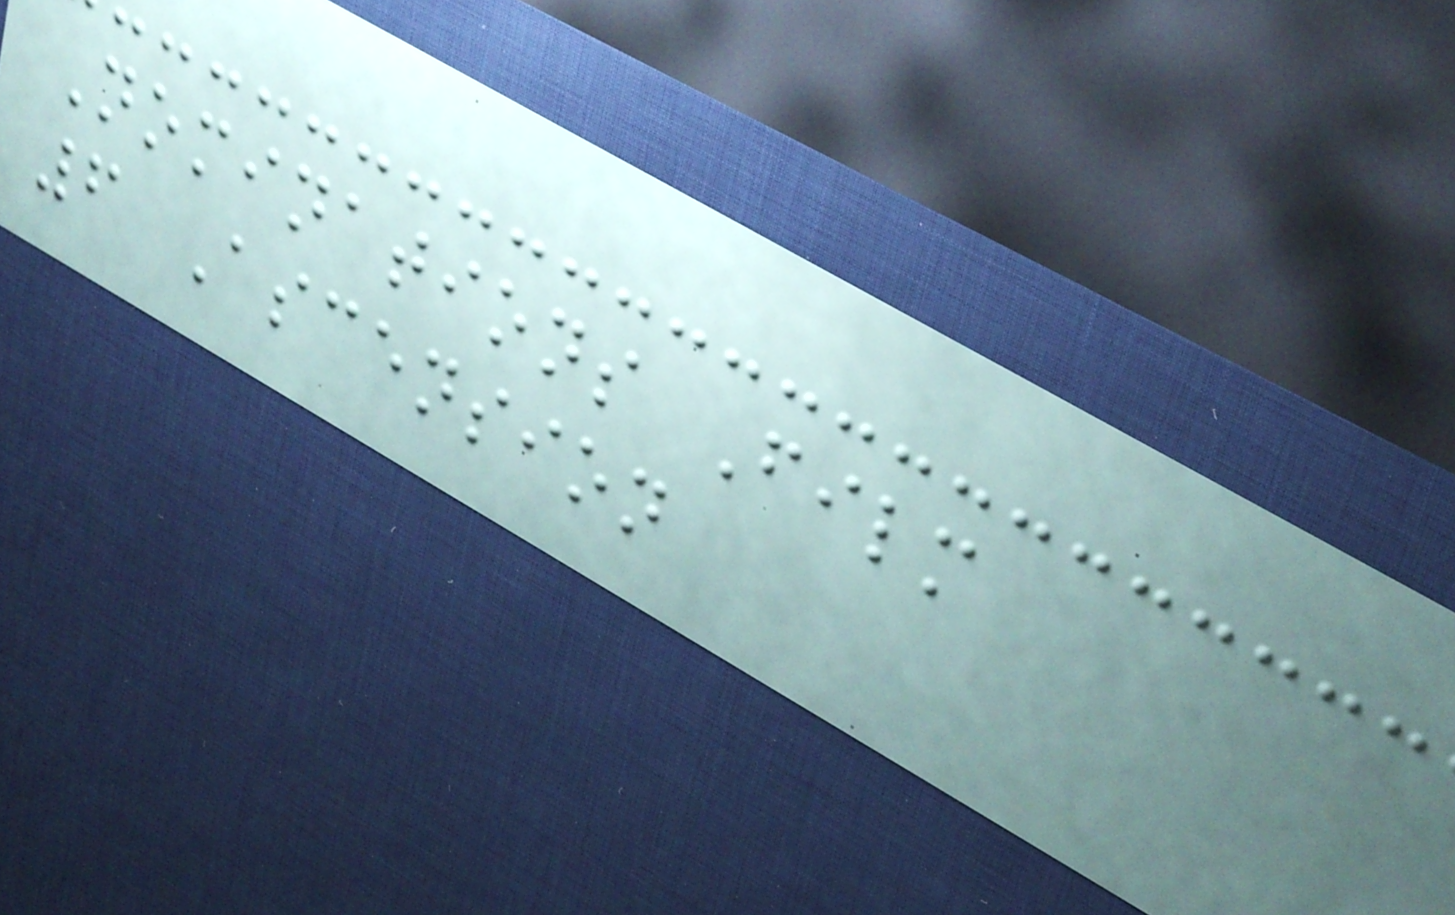Nominations Film
6 Ascension
